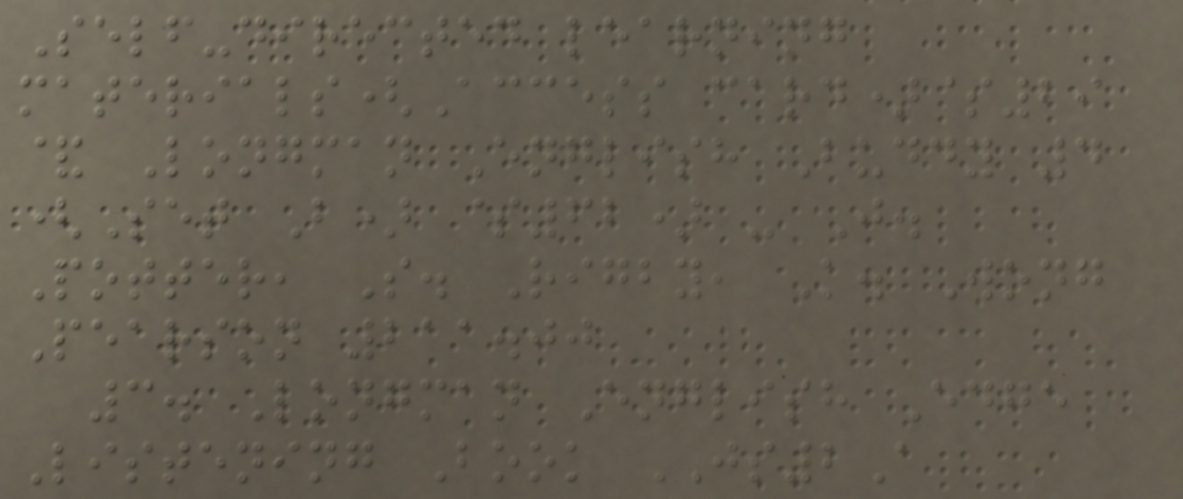Self-directed learning
materials(Access card)$29
& Longman English Buddy 4
(Set B) $62) - J.
Potter, S. Rigby, K. Wong
Pearson 211.00
3. Longman English Edge
Listening Book JS2A
